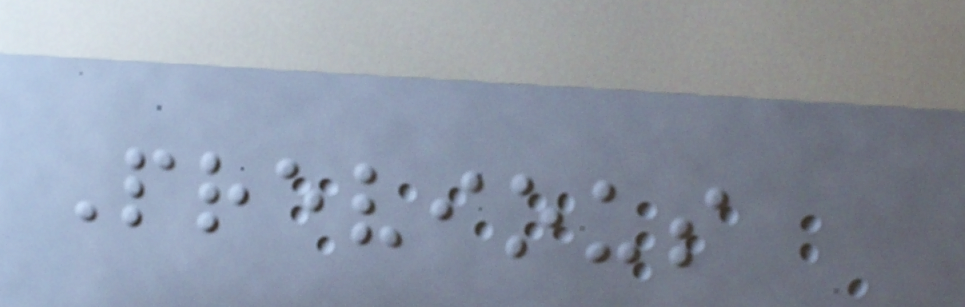Previous
